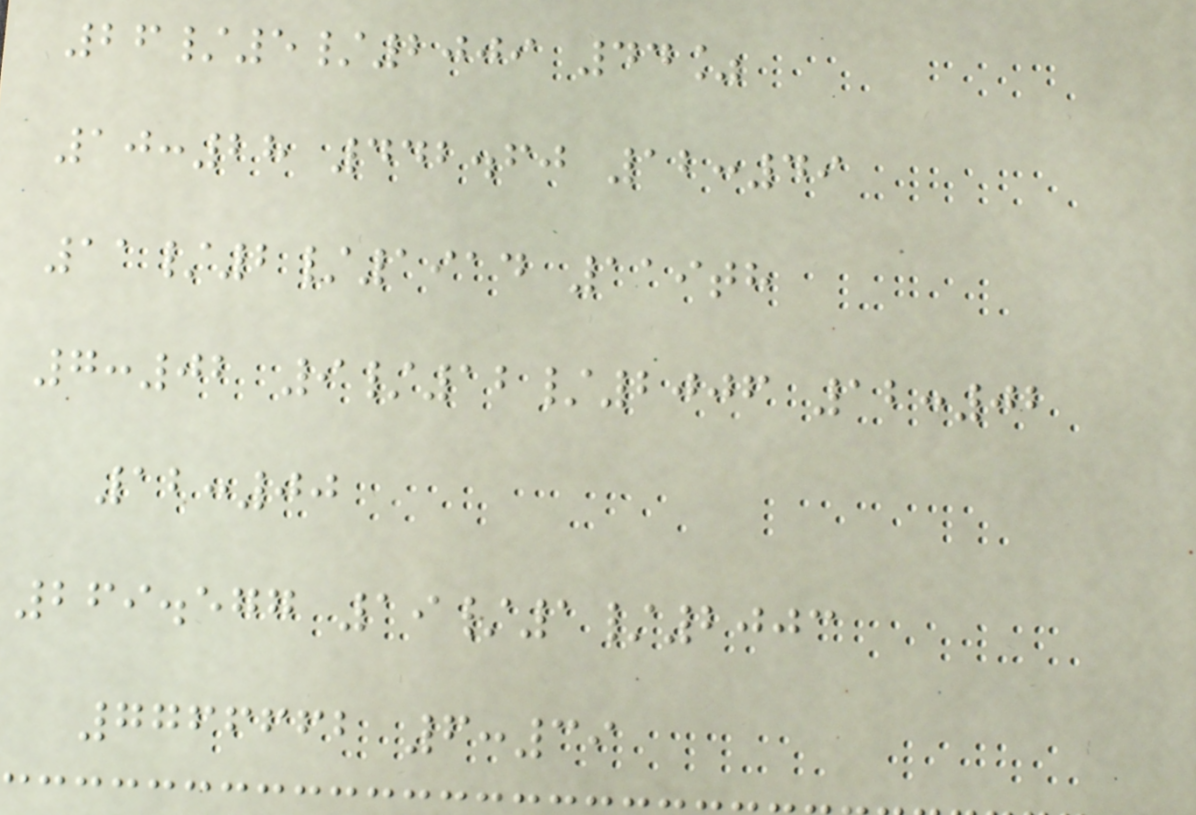26/5/2009 44%
10:28 442.60 12:49
11/2/1914 119th
7:02 9/12/2006 12:02
12:00
269.577 19/1/2003
7766662 6:39
